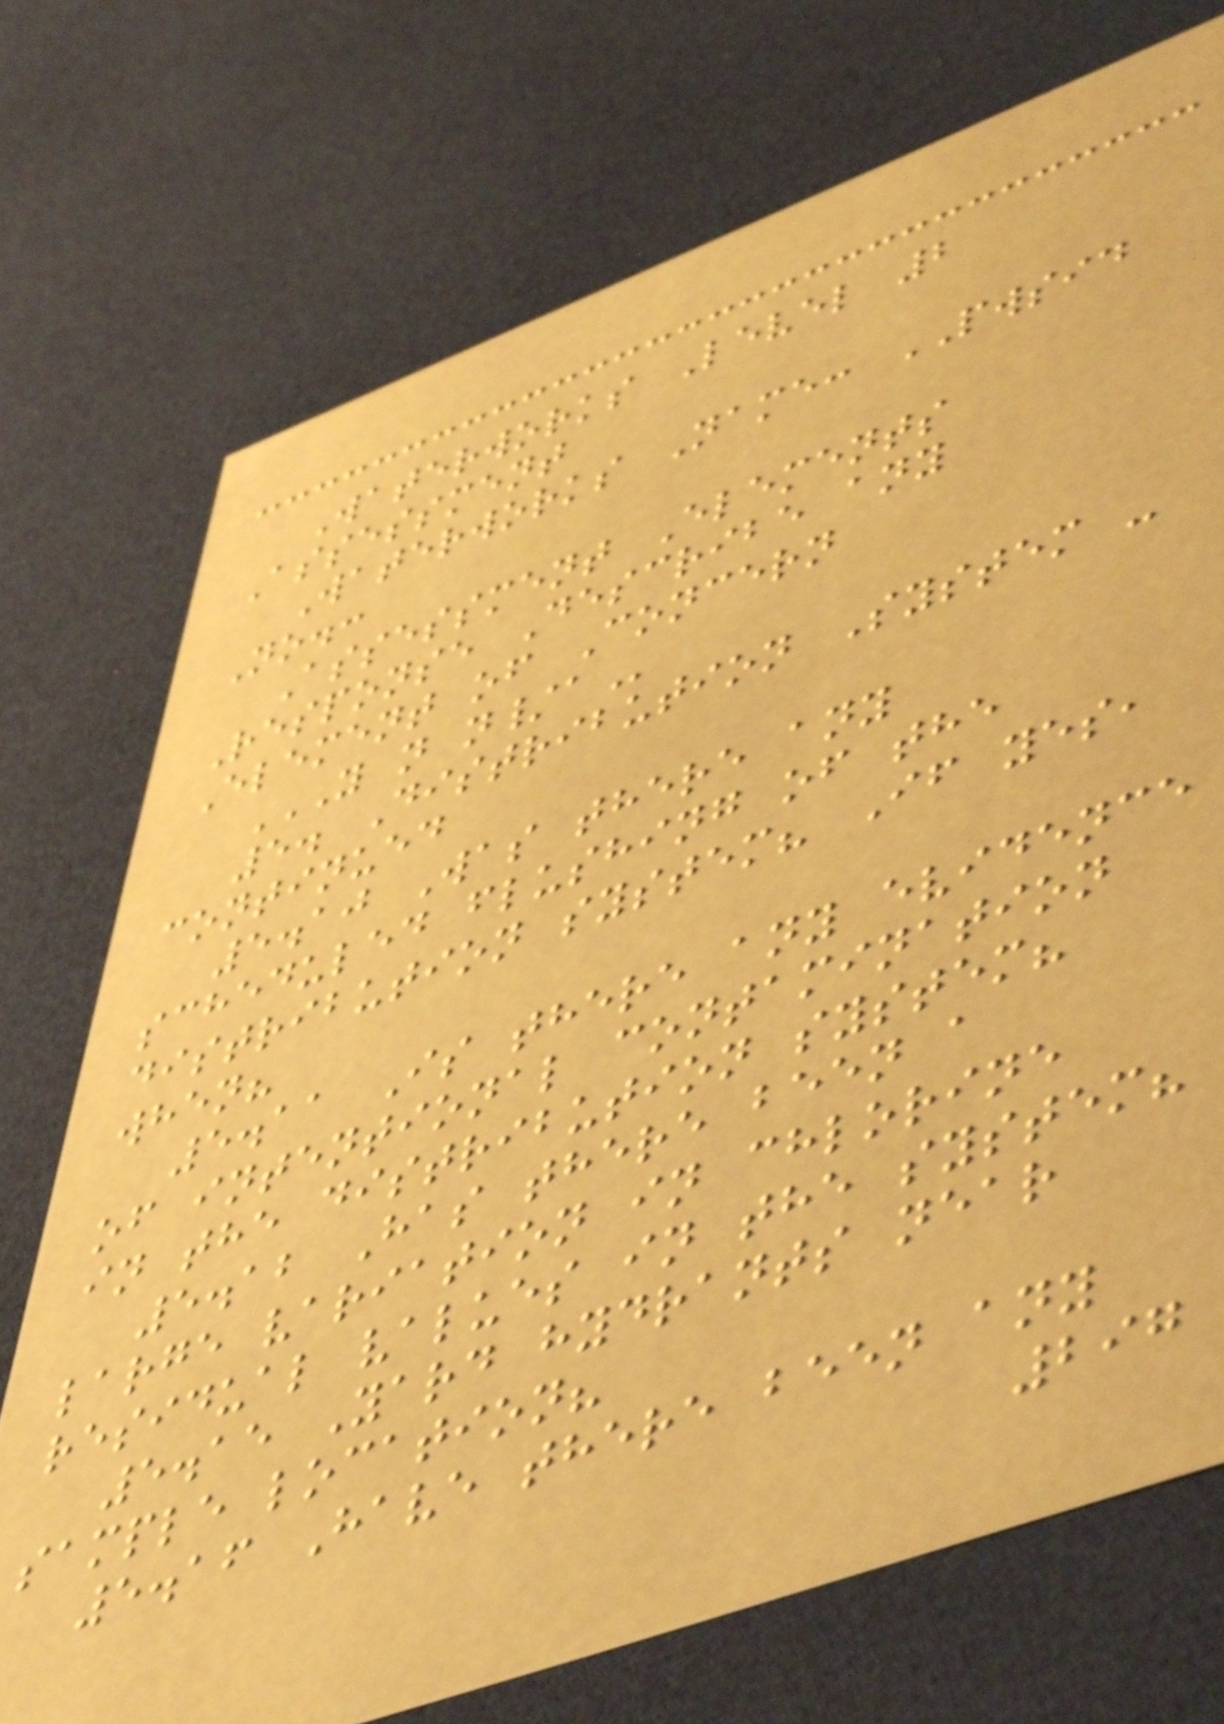Waterworks Level 2
Assessment
Waterworks Name: PWSID
No.:
Assessment Elements
Response Describe any
Element of Concern
Y N N/A
5. Distribution System -
continued
5.10 Was there any
scheduled flushing of the
distribution system? If yes,
when?
5.11 Is there any evidence
of intentional contamination
in the distribution system?
5.12 Has there been a
large variation in chlorine
residual values in the system?
5.15 Yard hydrants near
sample location?
5.16 Have there been any
297
